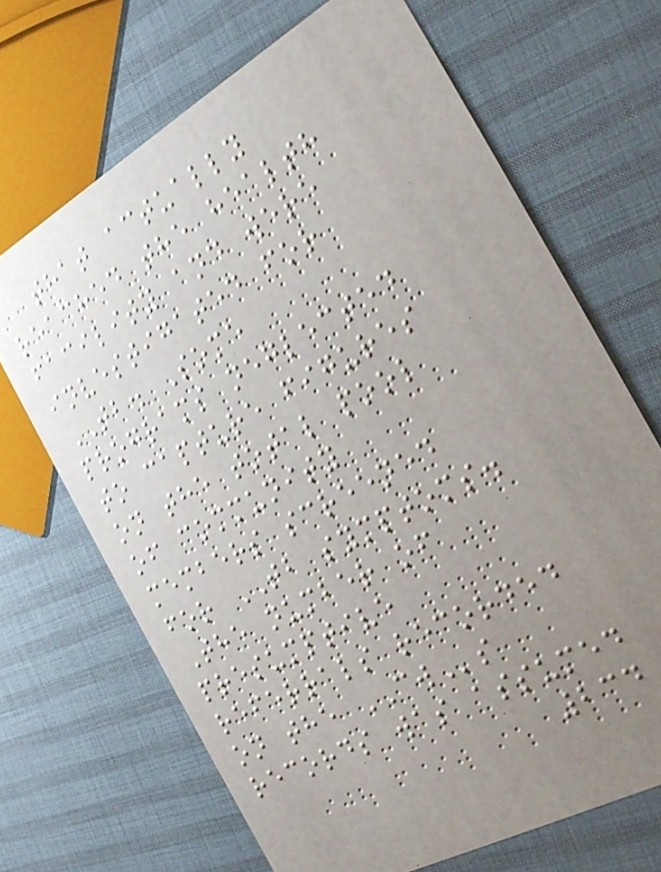that actually
reached the health
facility and were
investigated for
TB. Some
programs neglected
to capture figures
on the total pool
of community
members screened
for TB symptoms.
The number of
presumptive
referrals recorded
on the CWs
records was assumed
234
